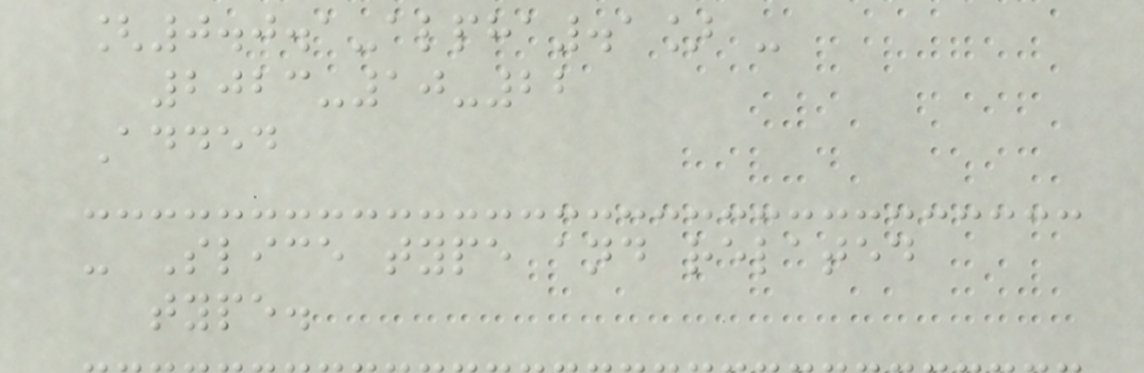[0.0.1-alpha.1] -
2023-10-22
Added
- Slice type and related
type.
